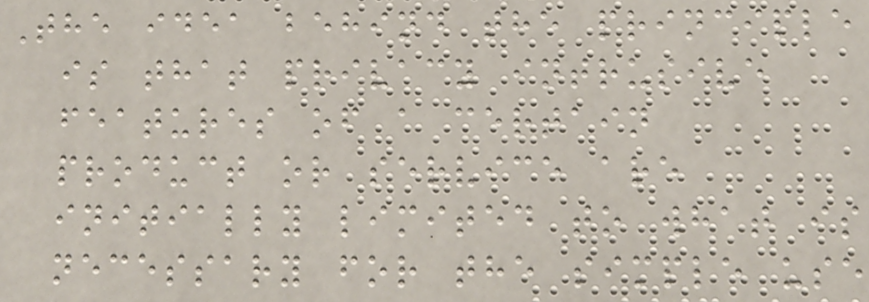The idea behind the principle
is that privacy intrusive
features of a certain
product or service are
initially limited to what is
necessary for the simple use
